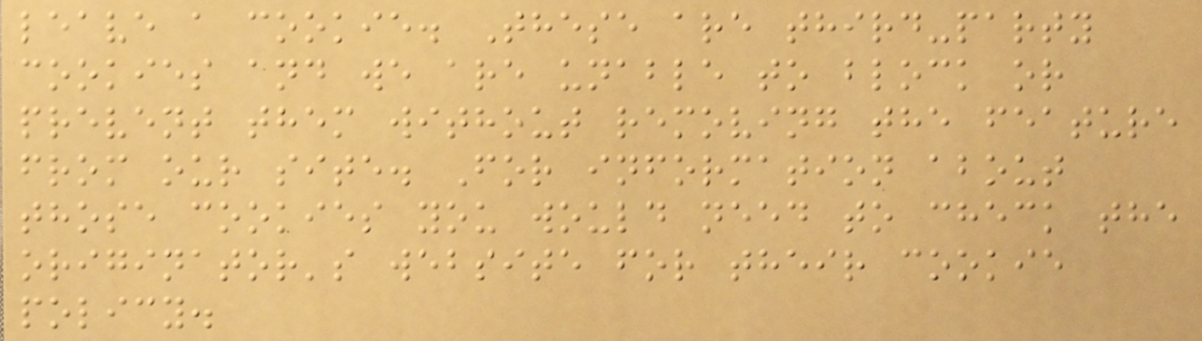leave a cookie. These are third-party
cookies and we are unable to block or
prevent them without removing the feature
from our site. For information about
those cookies you would need to check the
originator's website for their cookie
policy.
